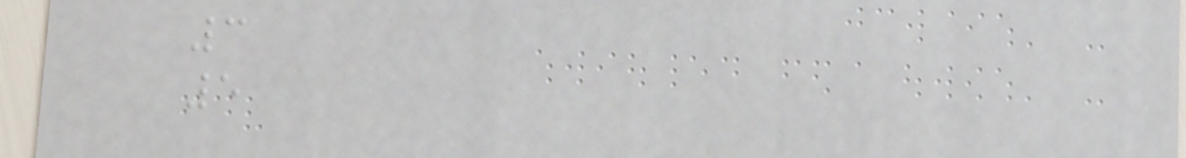3
5
